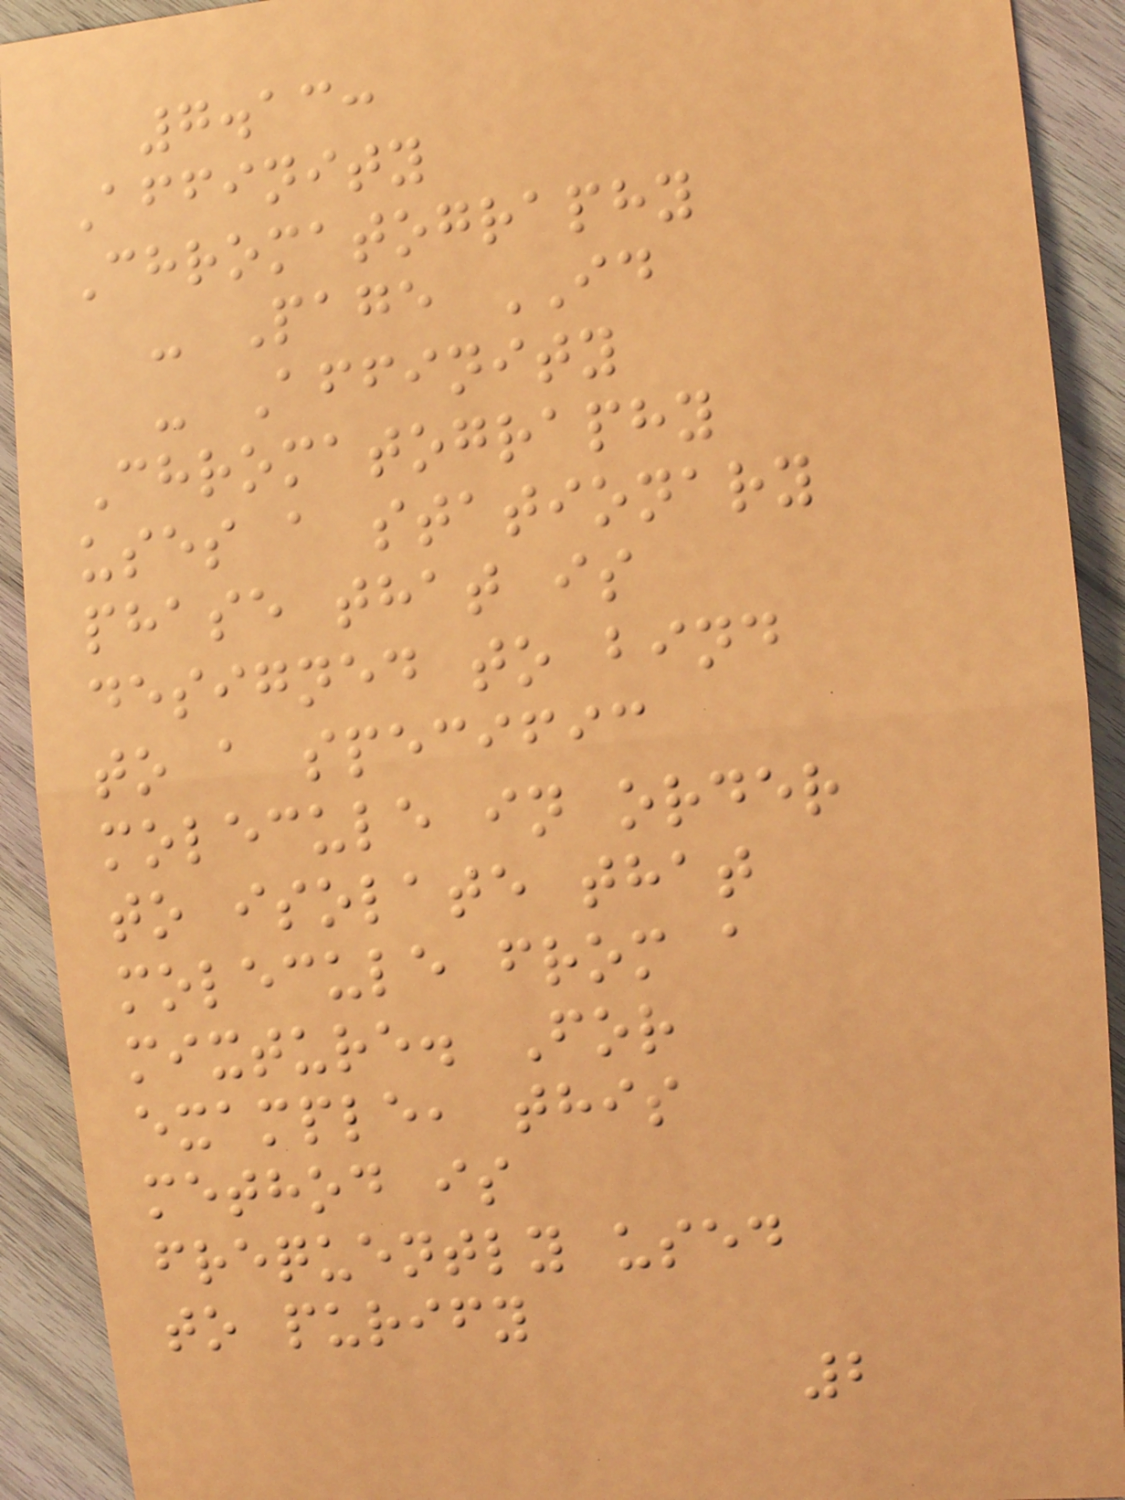7.13:
Affinity
Chromatography
- Page ID
- Affinity
Chromatography
uses a stationary
phase that is
designed to bind
to a specific
molecule in order
to isolate that
molecule from a
mixture. For
example, this
method is
frequently used
to purify
2
